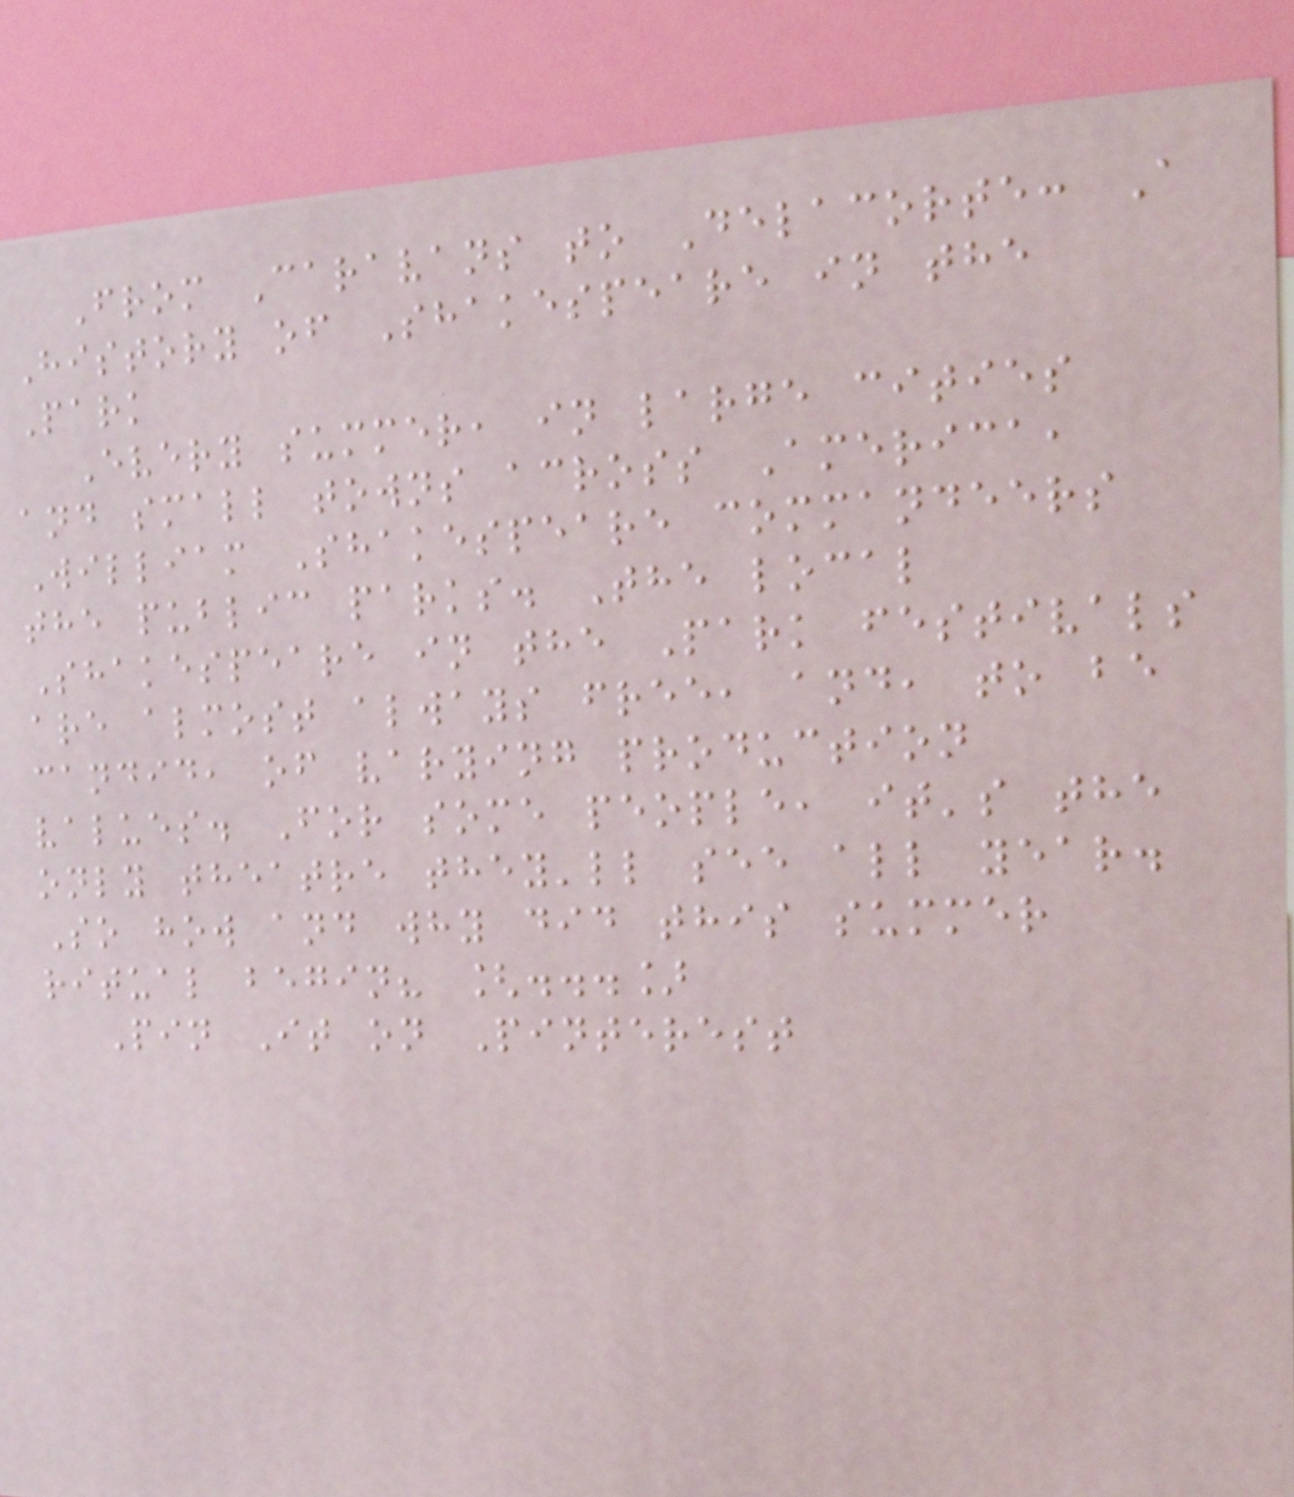From Caravans to Delacorte: A
History of Shakespeare in the
Park
Every summer, in large cities
and small towns across America,
William Shakespeare commandeers
the public parks. The local
Shakespeare in the Park festivals
are almost always free, and, to be
candid, of varying production
values. For some people, it's the
only theatre they'll see all year.
So how and why did this summer
ritual begin? [...]
Pin It on Pinterest
